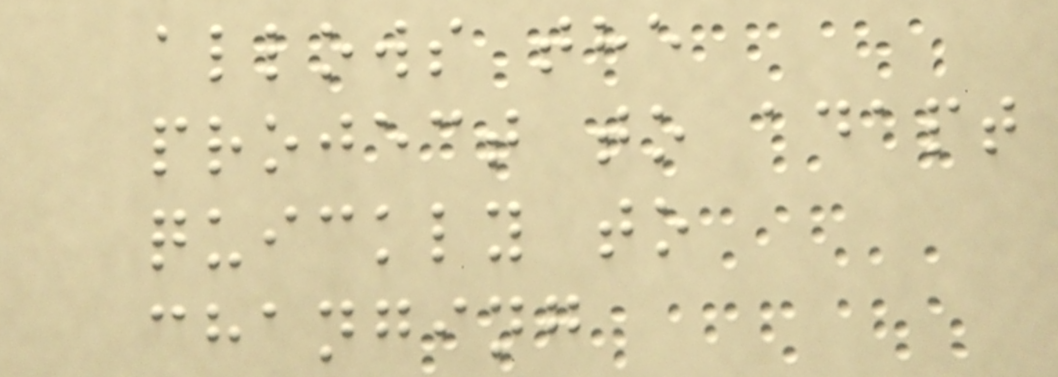allows the
project to adapt
quickly to
changing
